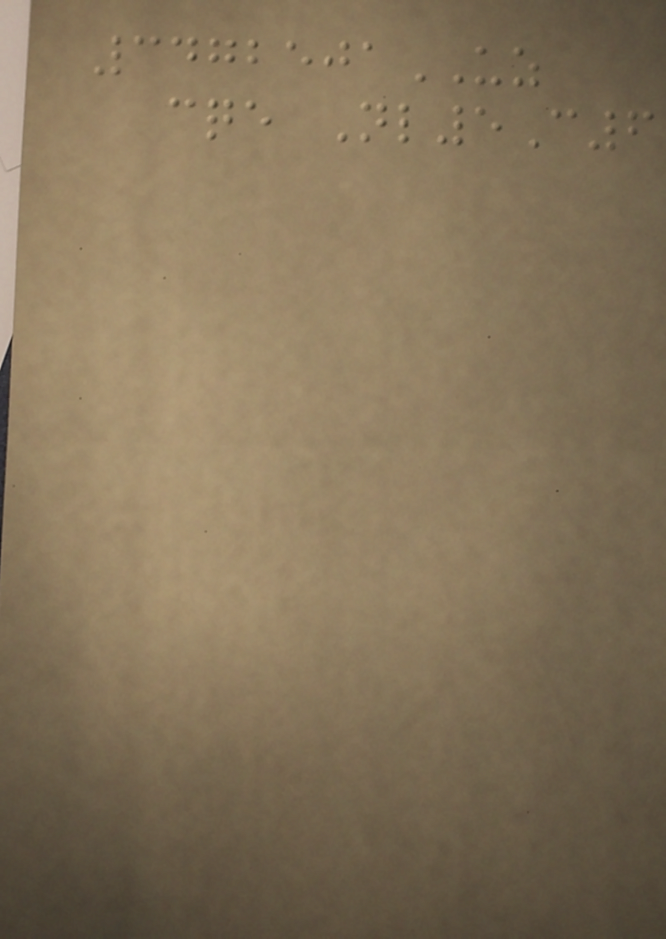3472501UZ
cqe Nl5C6
